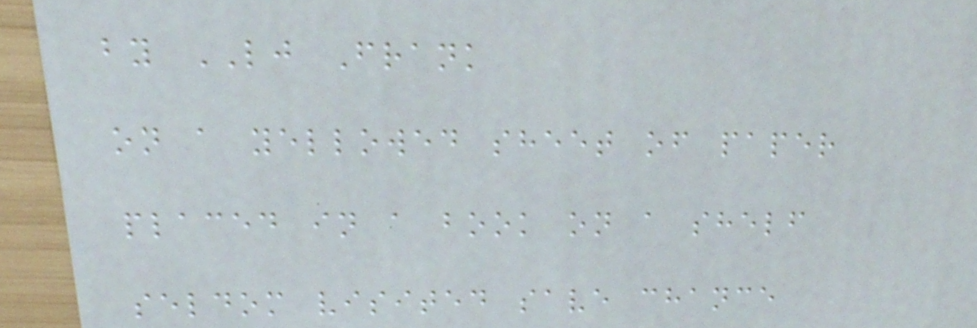by LJ Frank
on a yellowed sheet of paper
placed in a book on a shelf
seldom visited save chance
